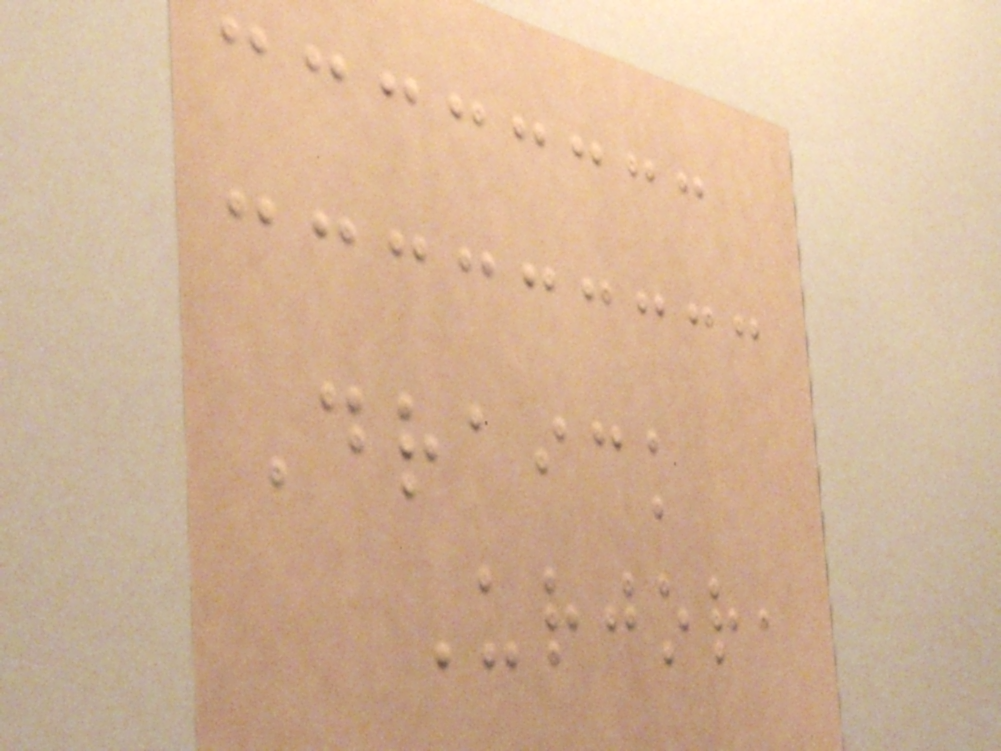Draick
Urjor,
